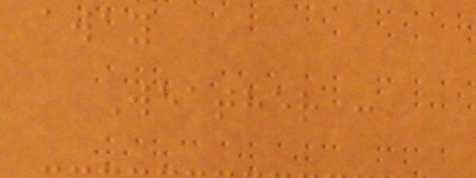away
Weather :
